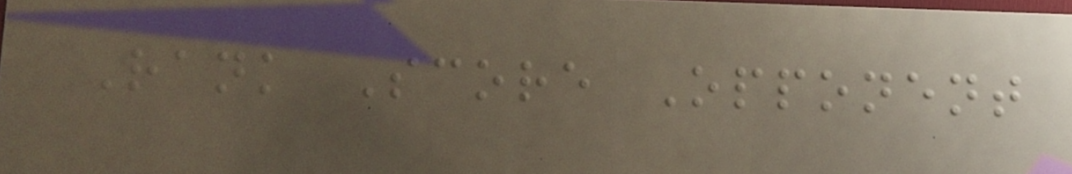Rank Score Opponent
